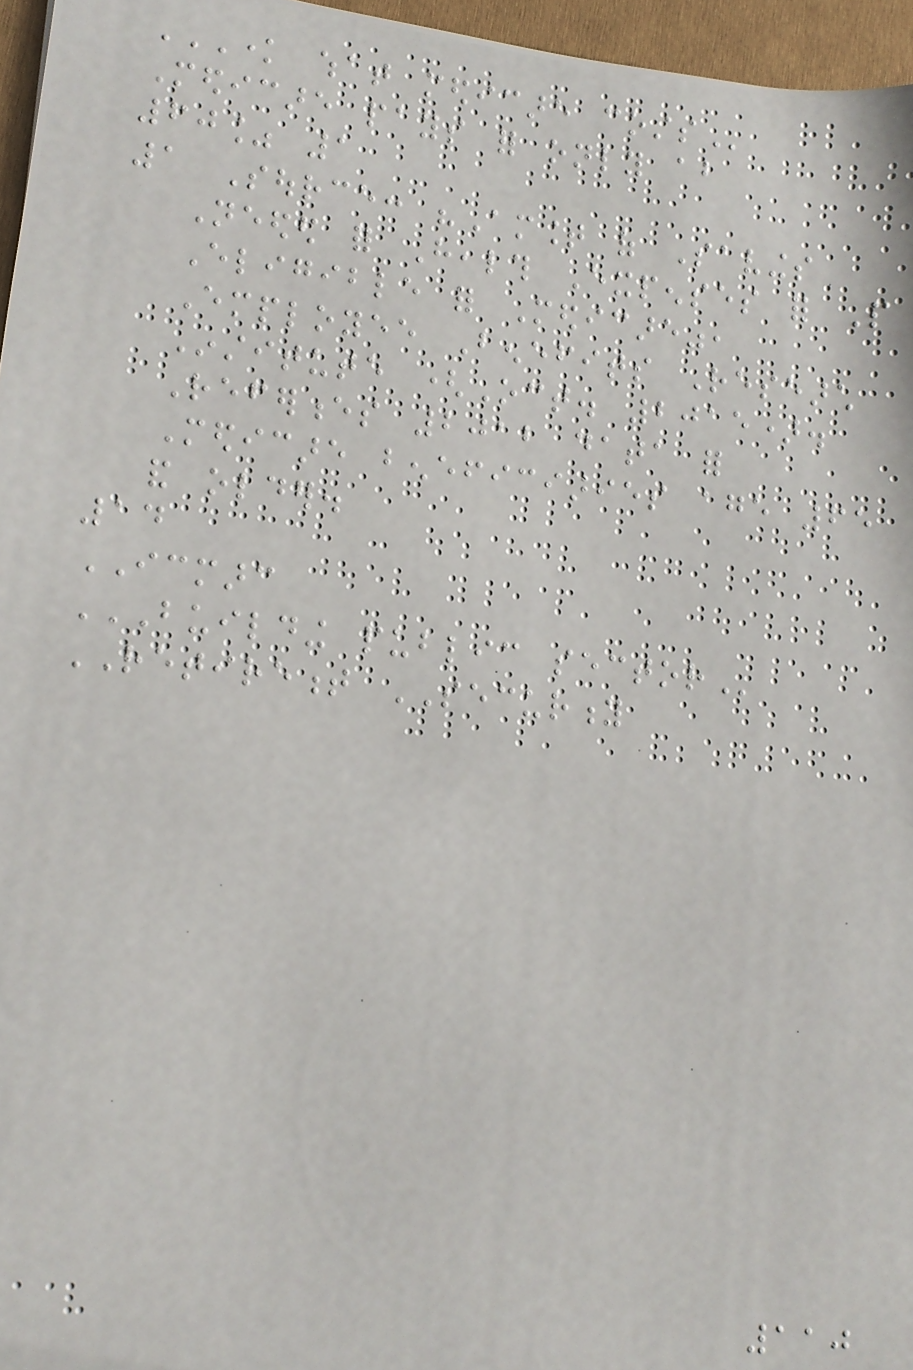KNOW WHAT MEDICARE COSTS
Medicare pays for only about
60% 1
1 Source: "Amount of Savings
Needed for Health Expenses for People
Eligible for Medicare",
Employee Benefits Research
Institute (Oct. 2015).
References 2012 data for
Medicare beneficiaries age 65
and older.
14
ICMARC
BUILDING PUBLIC SECTOR
RETIREMENT SECURITY
110
